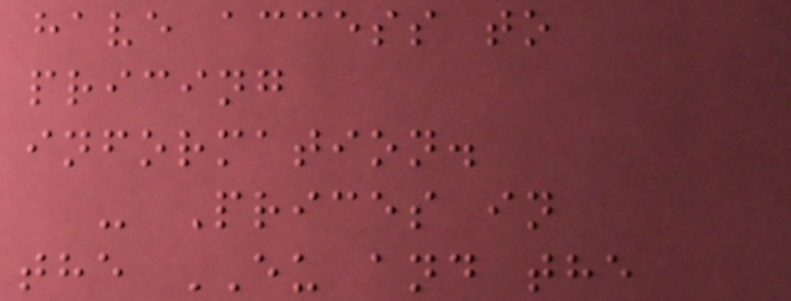have access to
pricing
information.
- Prices in
the EU and the
